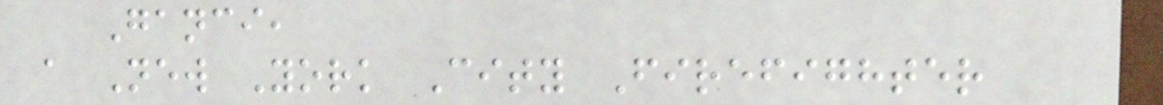Ganci,
a New York City Firefighter
